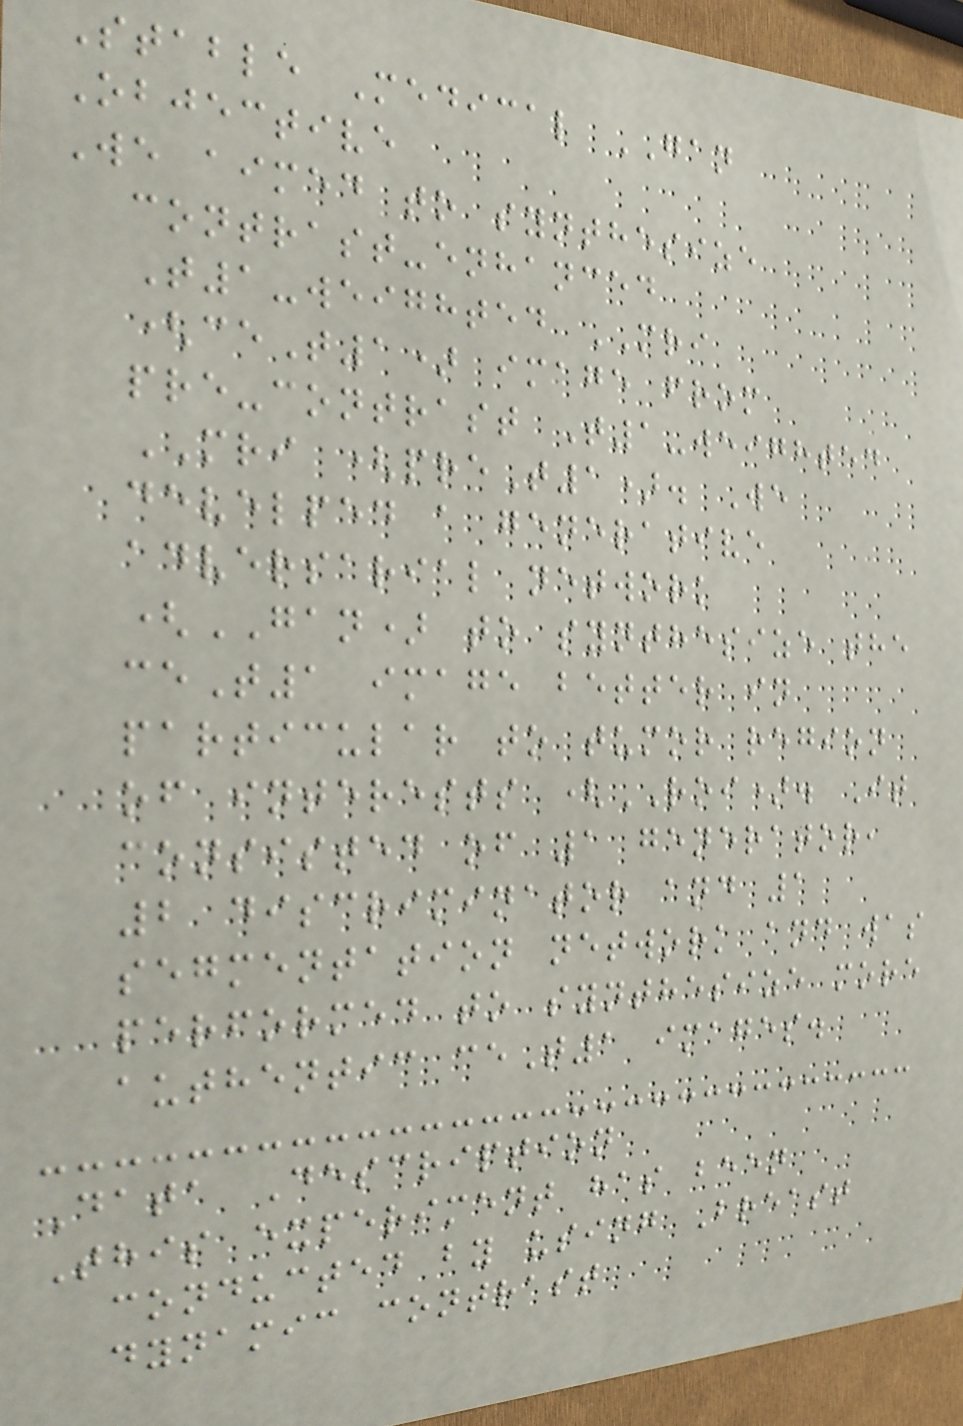Stable Medical GAN
Objective
We aimed to synthesize
contrast-enhanced
T1-weighted MRI
(ceT1) image from
pre-contrast T1-weighted
MRI (preT1). We
develped a generative
adversarial network
(GAN) to synthesize the
ceT1 image better in
particular to tumor region
of interests (ROI). It
consisted of 1 generator,
2 discriminator and 1
segmentation network and was
performed to synthesize more
authentic ceT1 images.
Data Description
This experiment has been
conducted by using Breast
dynamic contrast
